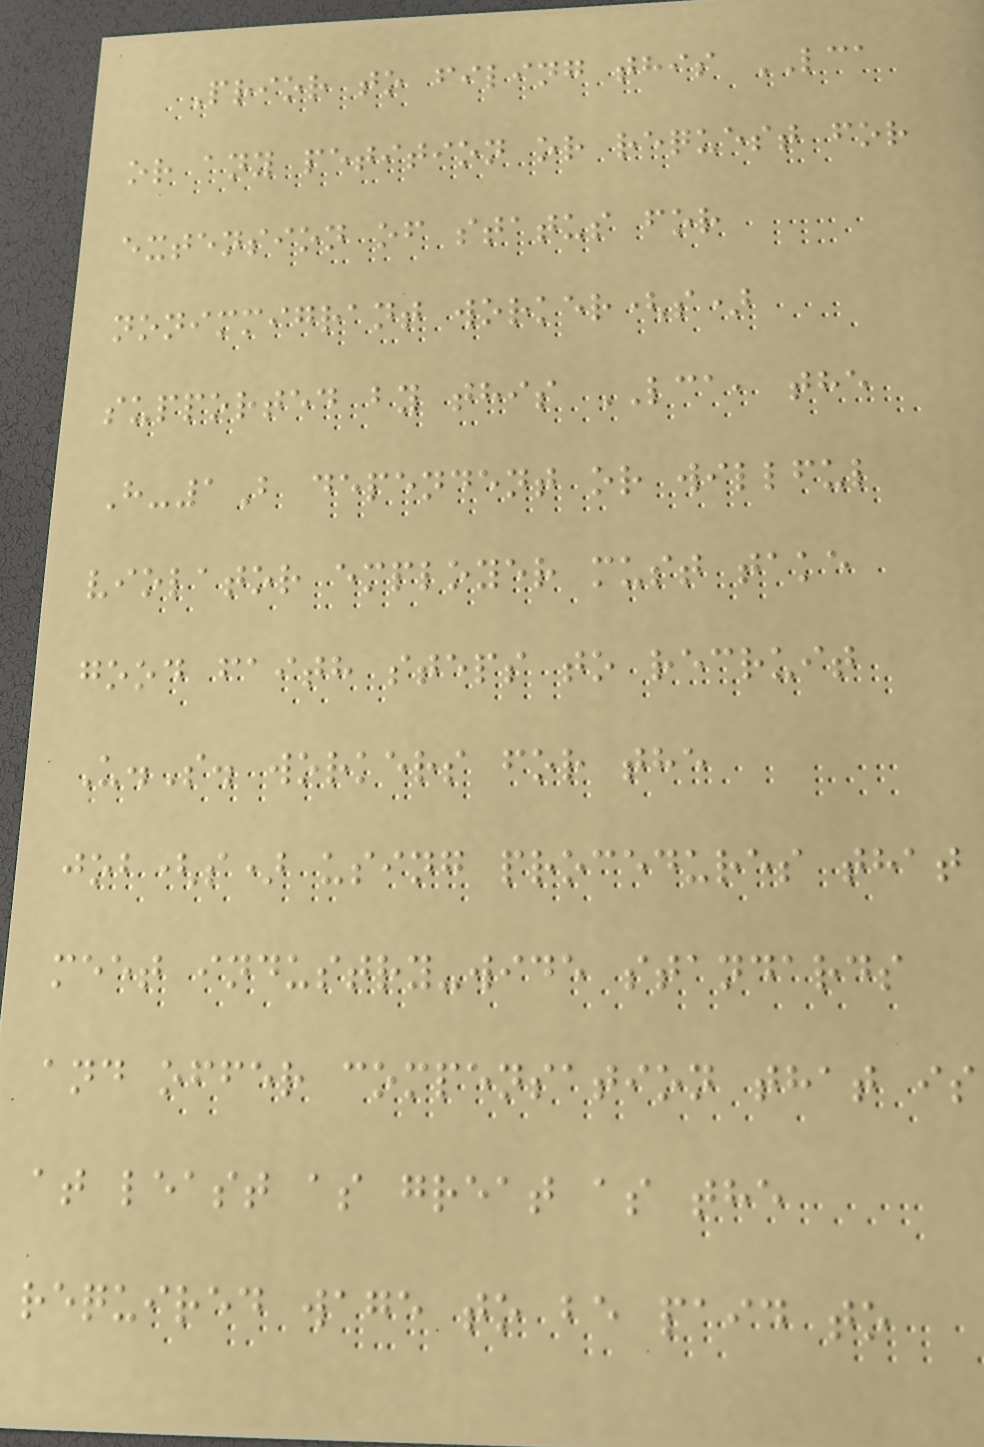Prior to filing this LCA
or any petition or request for
extension of status for
nonimmigrant worker(s)
supported by this LCA, the
H-1B dependent or willful
violator employer must take
good faith steps to recruit
U.S. workers for the
job(s) using procedures that
meet industry-wide standards
and offer compensation that is
at least as great as the
required wage to be paid to
